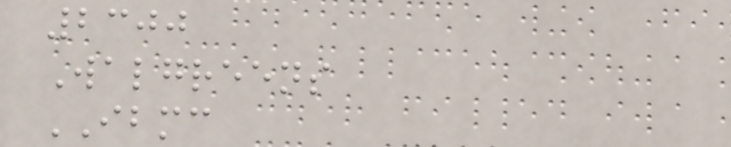2300
Walgreens
IBMC
